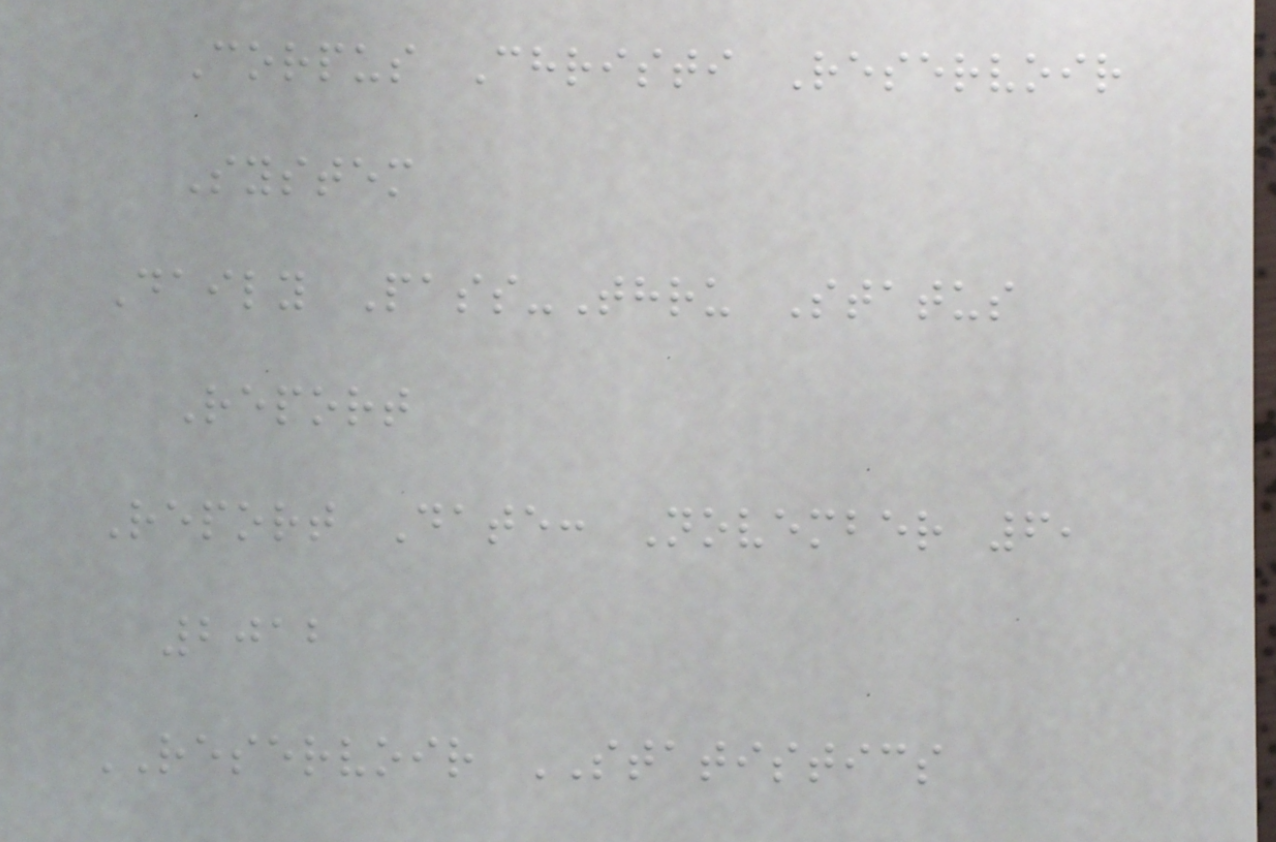Corpus Christi Reservoir
System
Daily Pass-Thru Status
Report
Report Date: November 6,
2012
RESERVOIR STATISTICS
